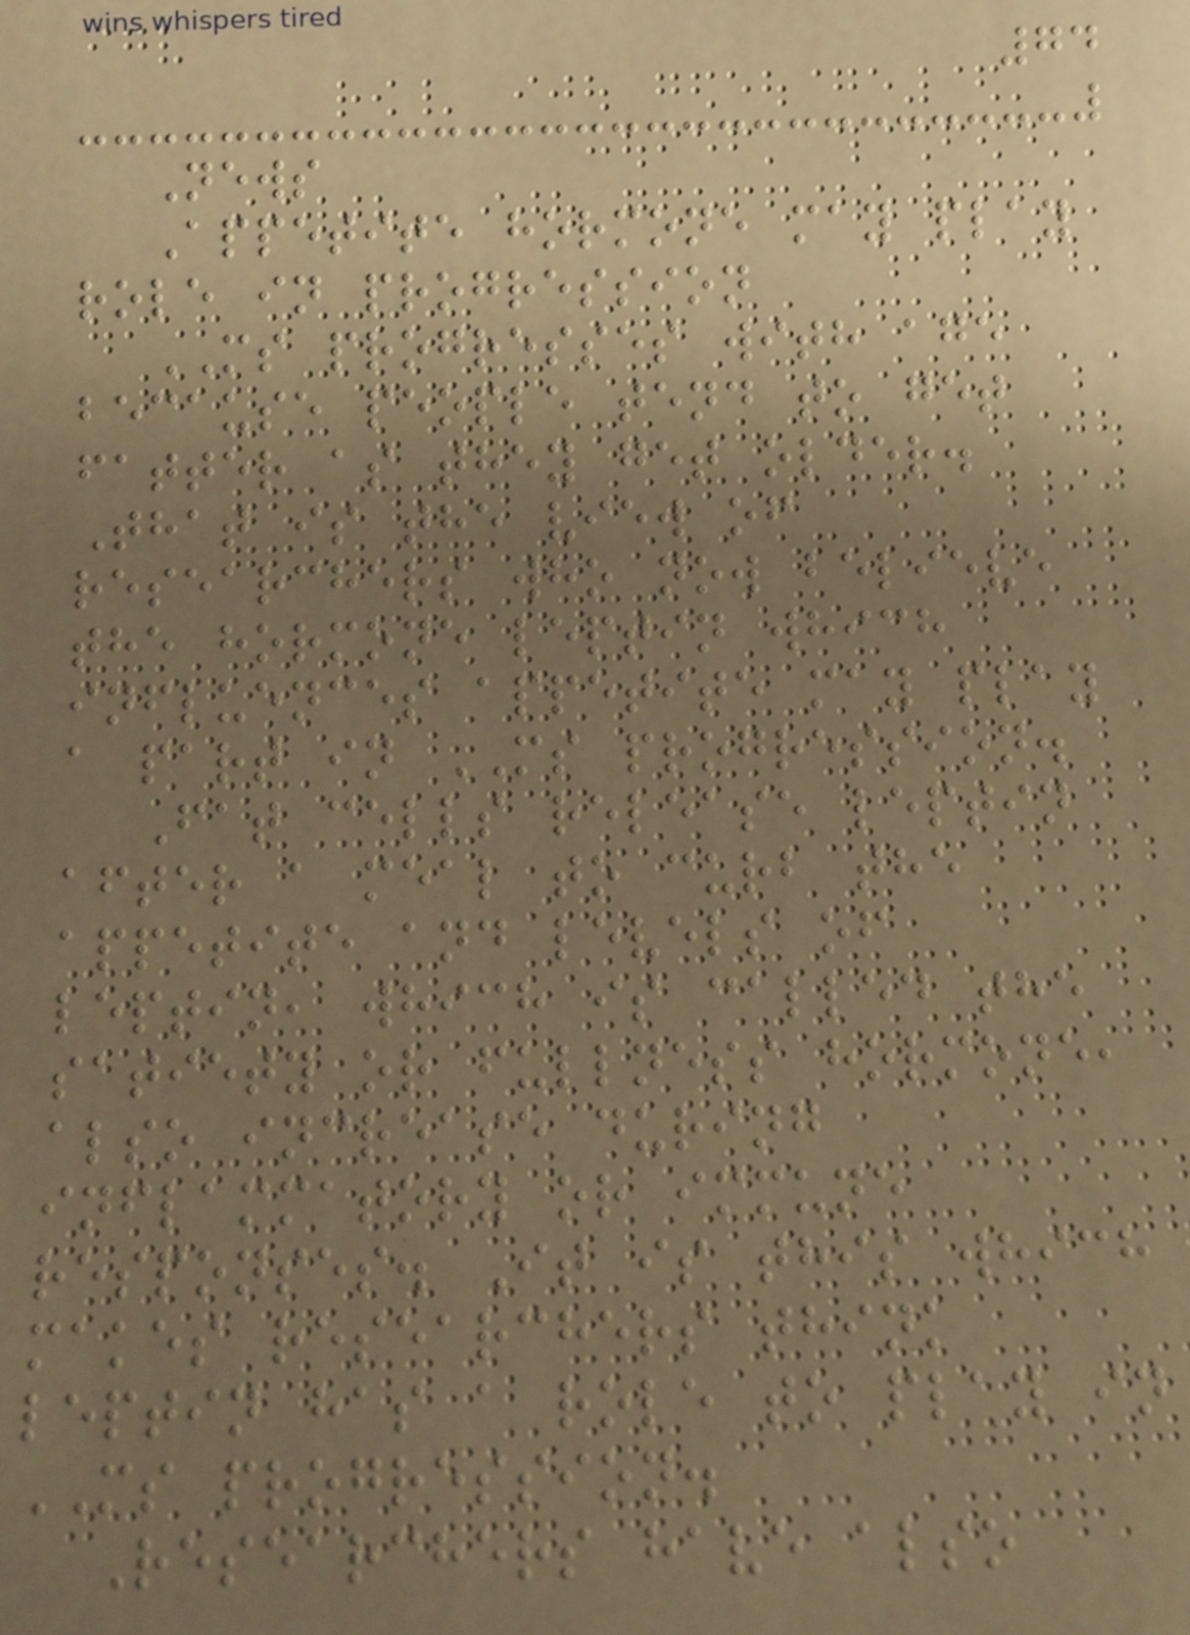74
News
Appetite hormone may play
role in progression
MS progresses with age
because people tend to get
fatter as they get older.
That is the view of
researchers who now believe
the hormone leptin which
influences appetite may play
a part in MS progression.
Fat cells release leptin
after a meal to curb the
appetite and levels of
leptin, which is called the
satiety or fullness hormone,
also increase during
inflammatory or immune
responses. It is this which
makes researchers think
leptin has a role to play in
MS progression.
Researchers have also
